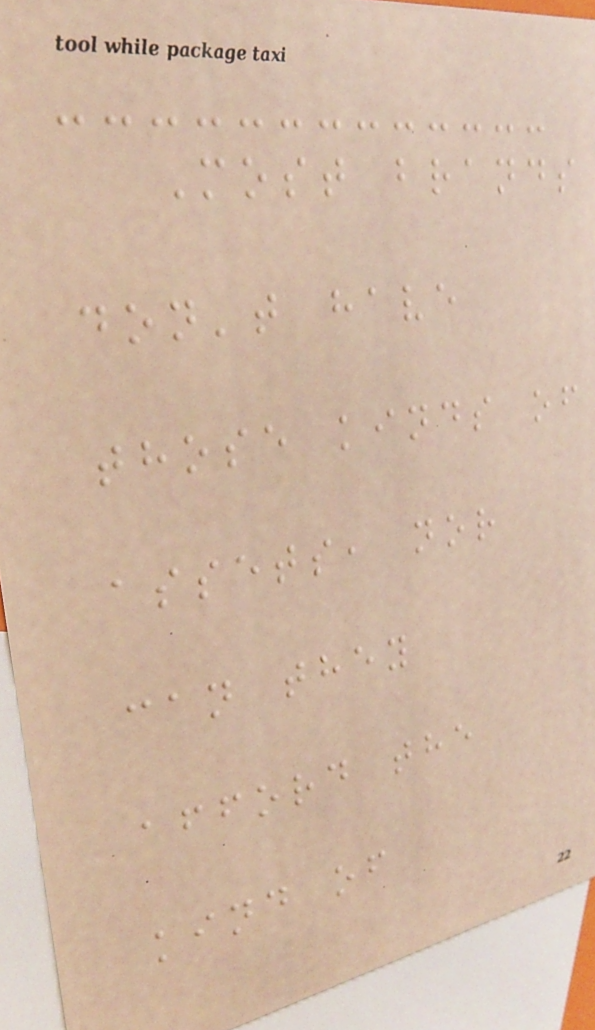Most brands
don't have
those kinds of
assets, nor
can they
afford the
kind of
